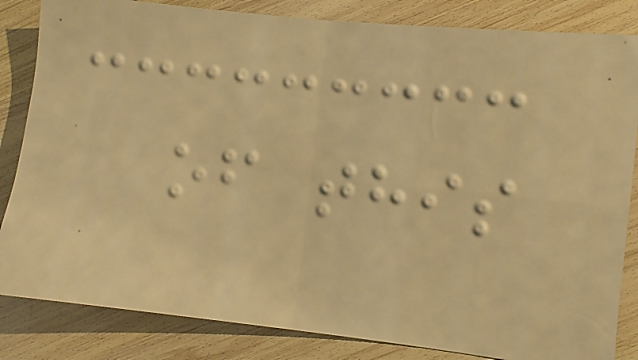of this
